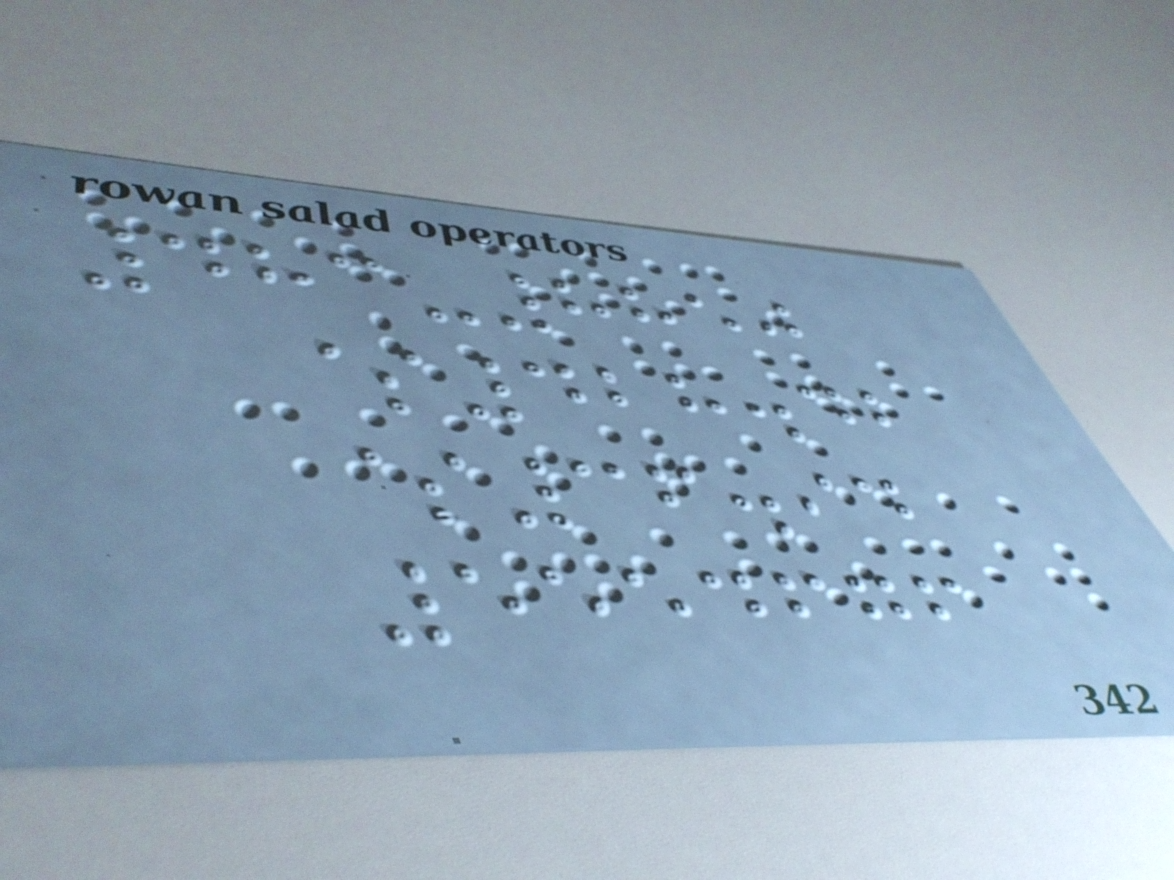483-8850
$428.42
$36.94
5554676
